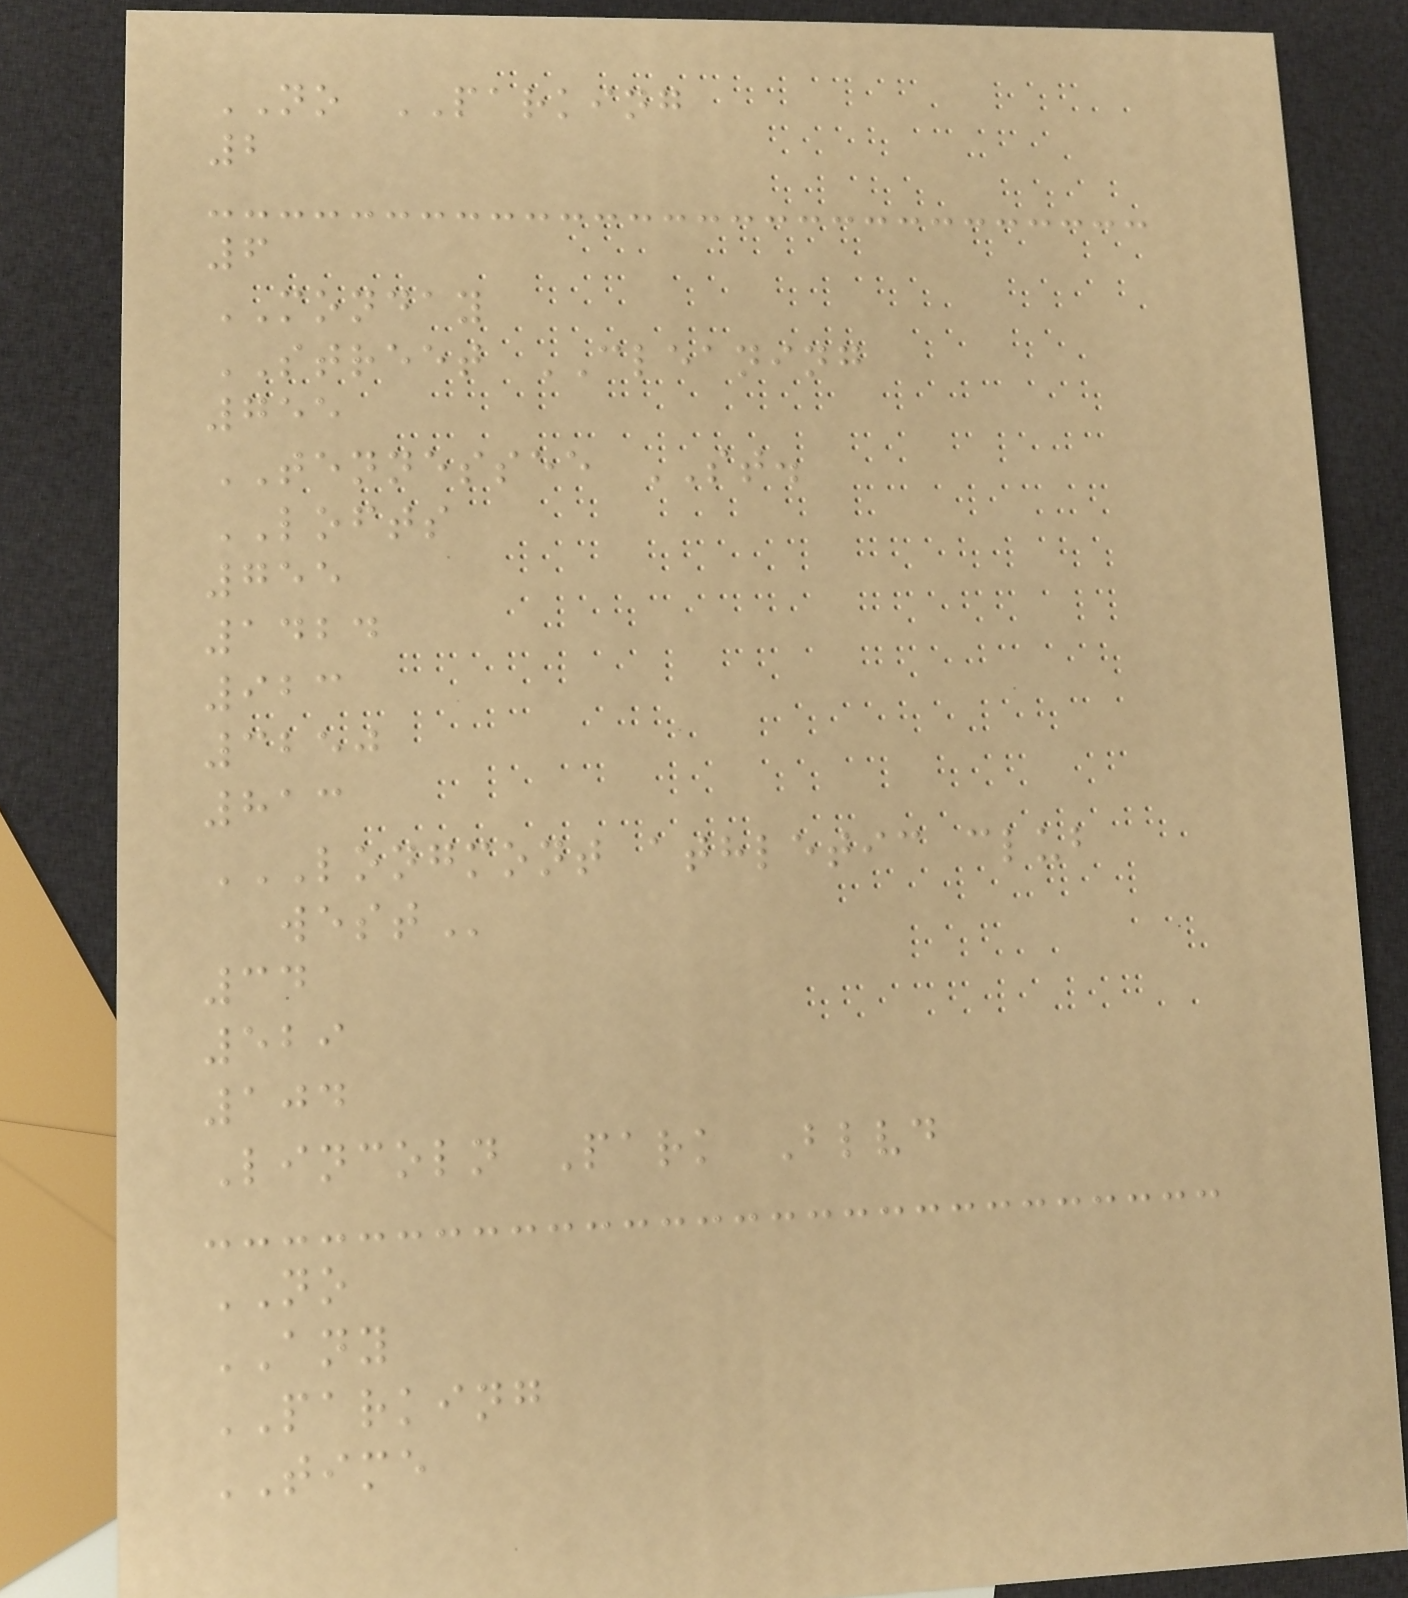NO PARKING
2
6
MONDAY
STREET CLEANING
755
TENNESSEE ST.
LOFTS
755
1424
923
3250
813
LONGMONT ATHLETIC CLUB
WEST
34
529
104
Lincoln Park Blvd
NO
ANY
PARKING
TIME
